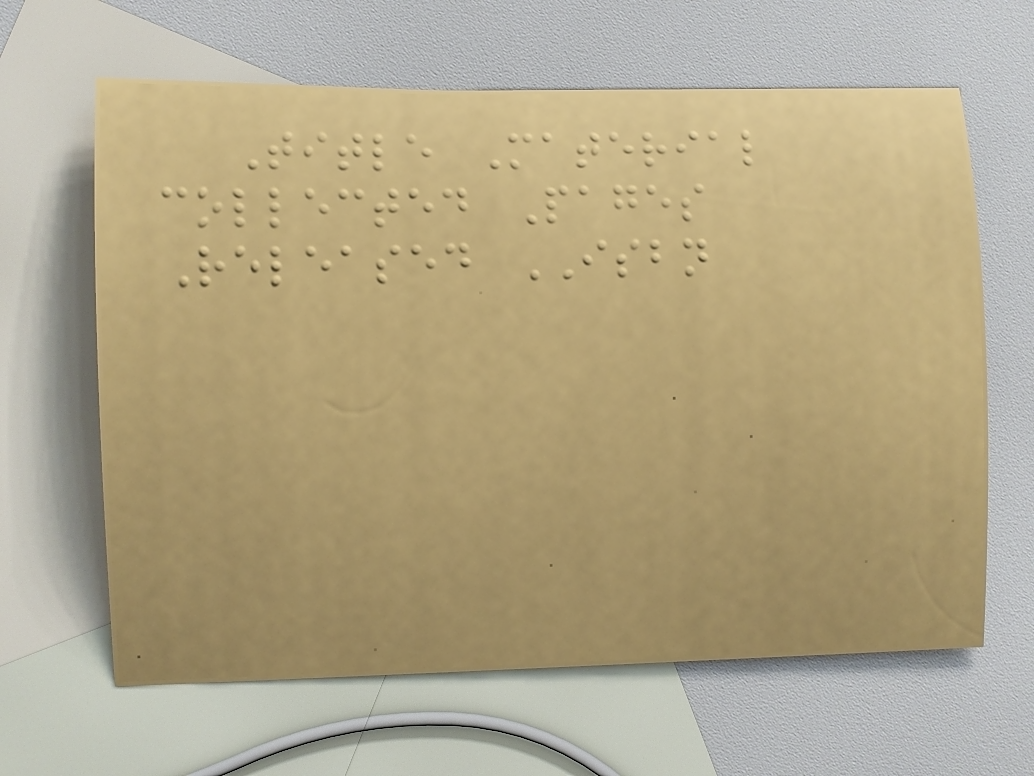Title Material
collected Pages
Released ISBN
